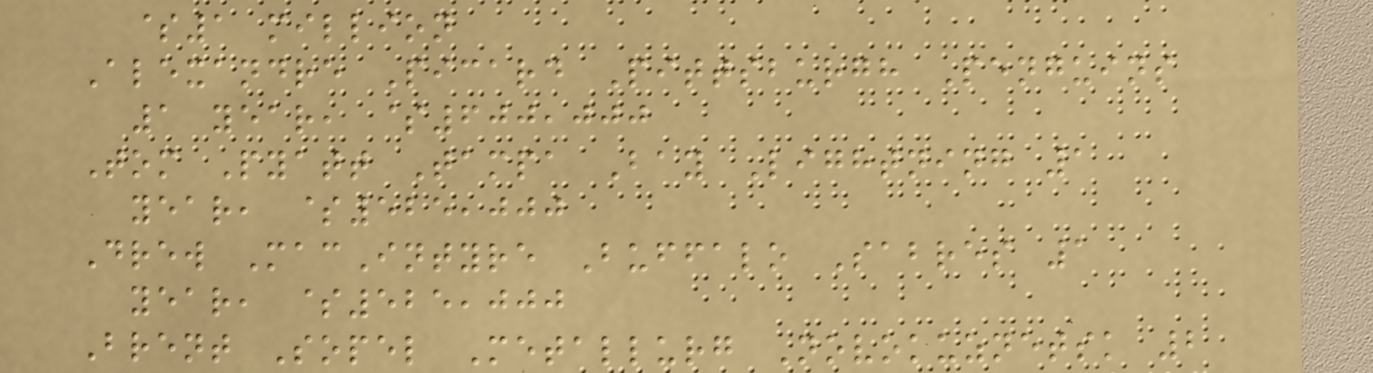$1 million
Alexandre Picard Pittsburgh Penguins
1 year, $600,000
Tom Pyatt Tampa Bay Lightning 1
year, $525,000
Drew MacIntyre Buffalo Sabres 1
year, $525,000
Brent Sopel Metallurg Novokuznetsk 2
